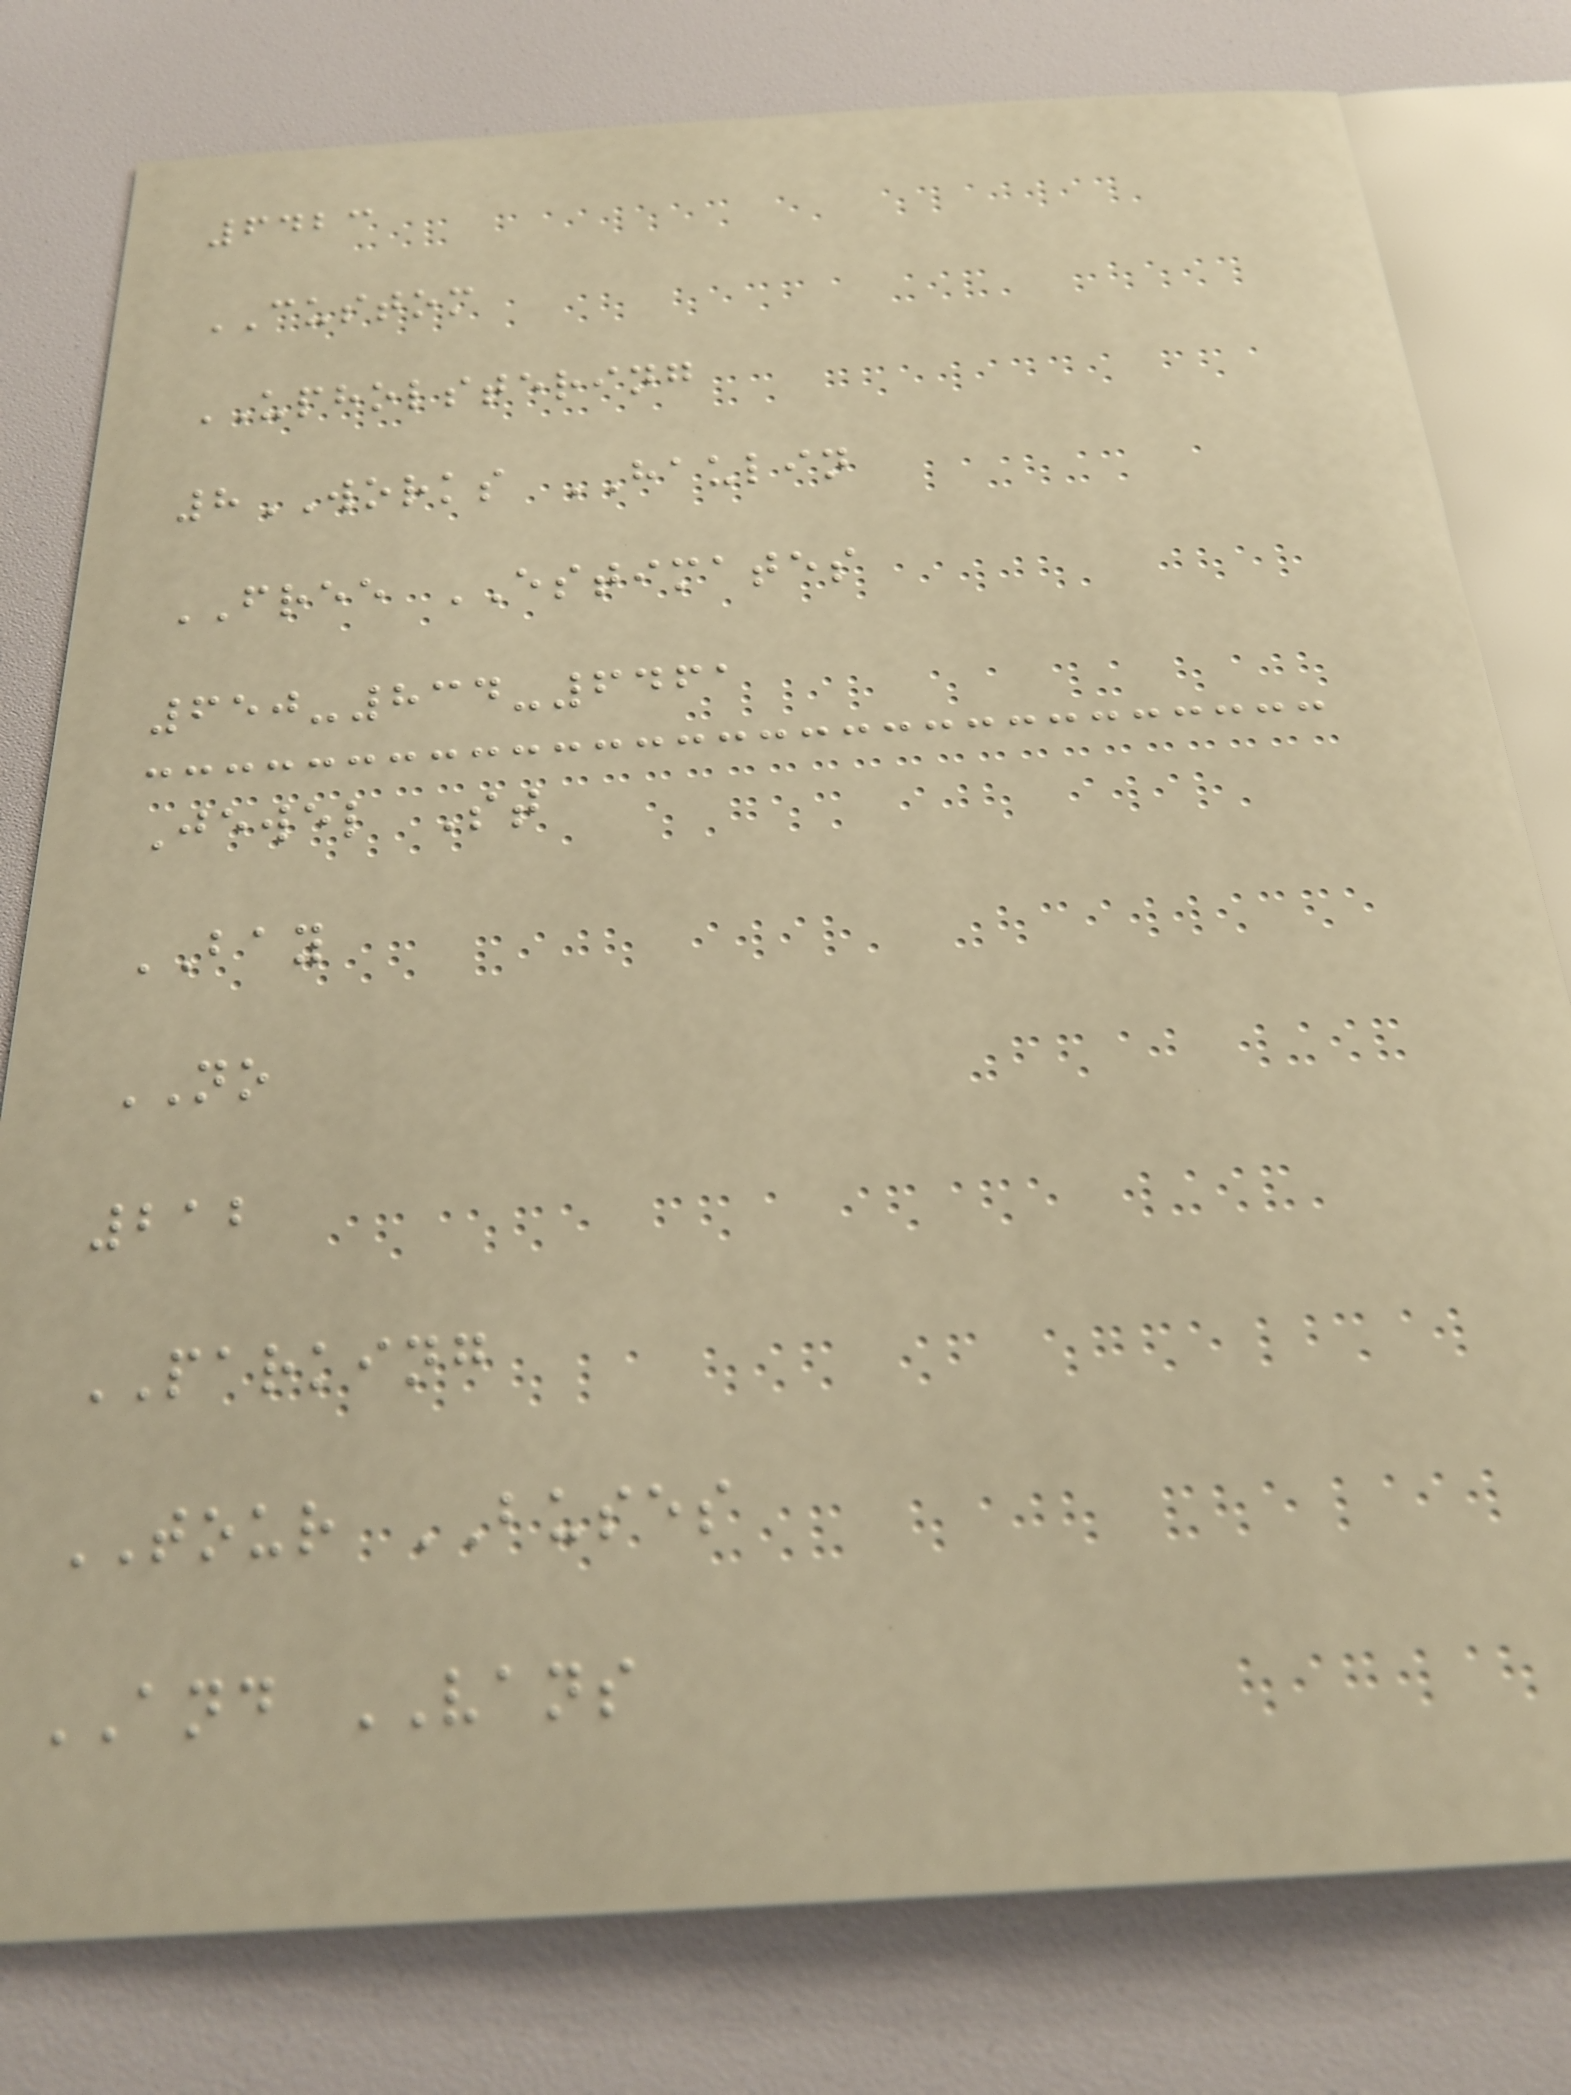6423
CUSTOM
UPHOLSTERING
8WORKS HAULIN
FREE ESTIMATES
650-834-6461
Jewel St
BAY
NO
212
PARKING
TOUR BUSES
AND VANS
